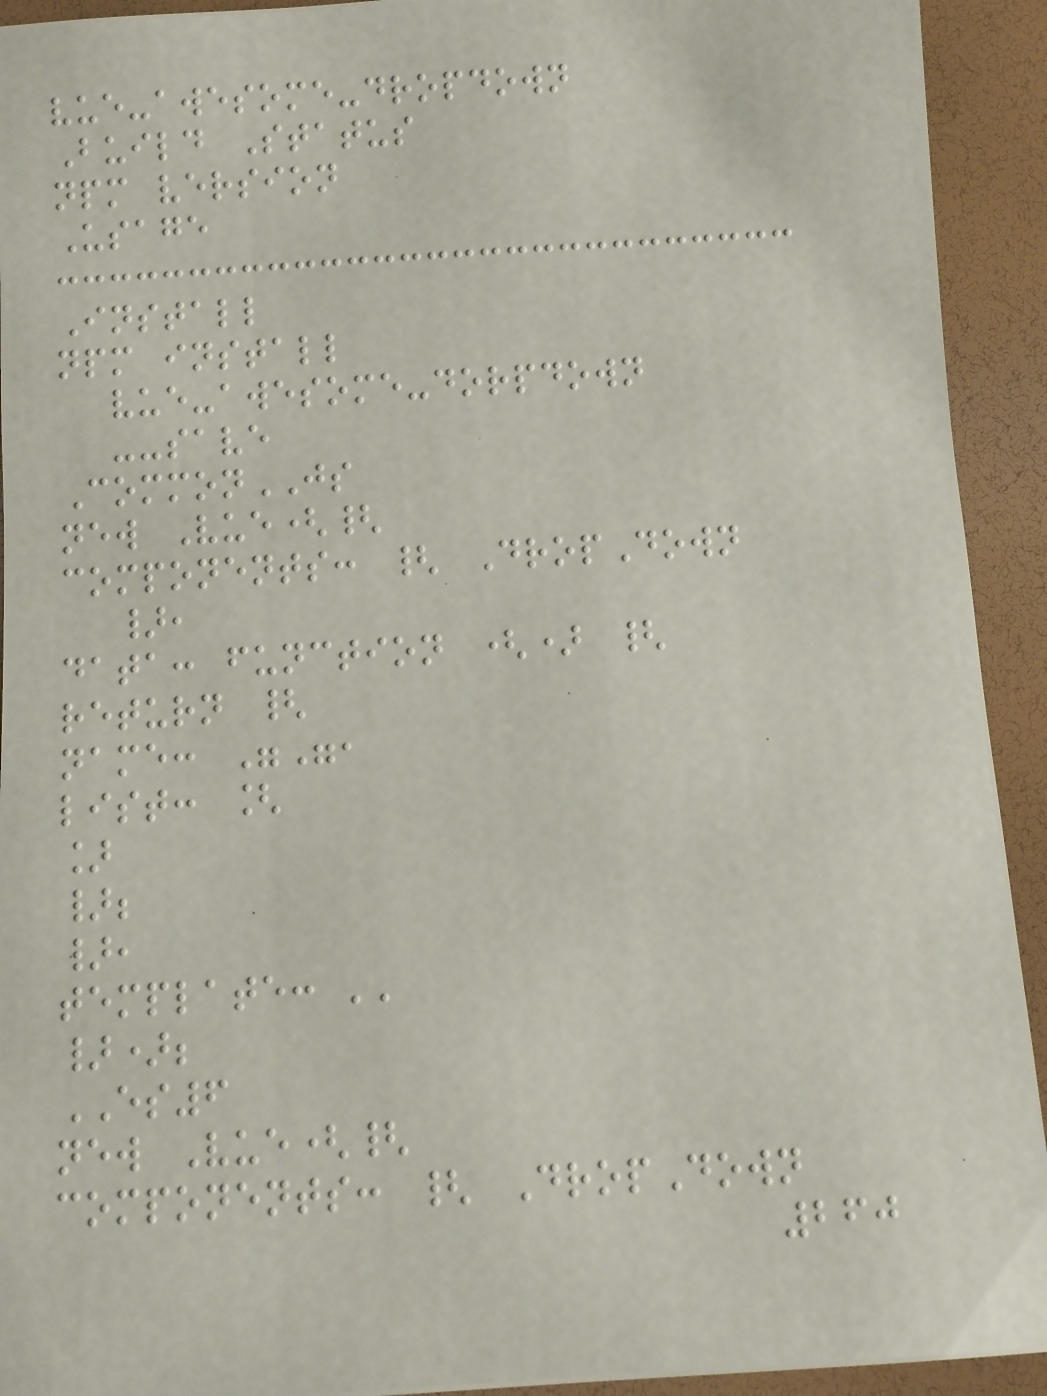vue-awesome-dropdown
Build Status
npm version
Usage
Install
npm install
vue-awesome-dorpdown
--save
CommonJS
new Vue({
components: { DropDown
},
data: function () {
return {
name: "",
list: [
]
};
},
template: ''
});
ES6
new Vue({
components: { DropDown
260
